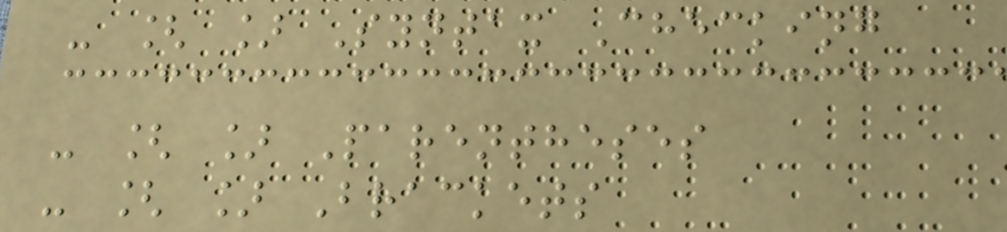- [ ] Syntax Checking
- [ ] Parentheses
- [ ] Brackets
